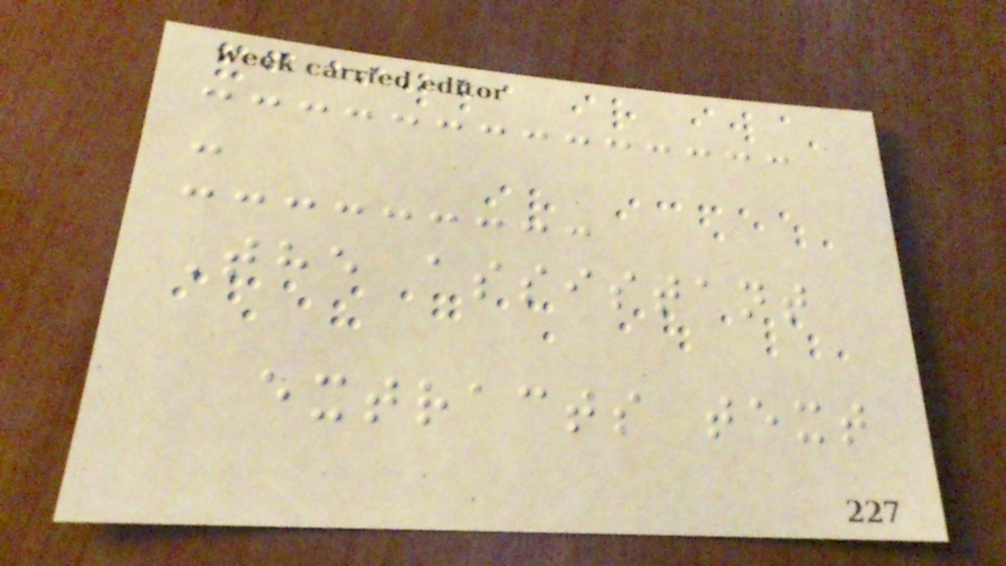-
The assistant
extracts text
